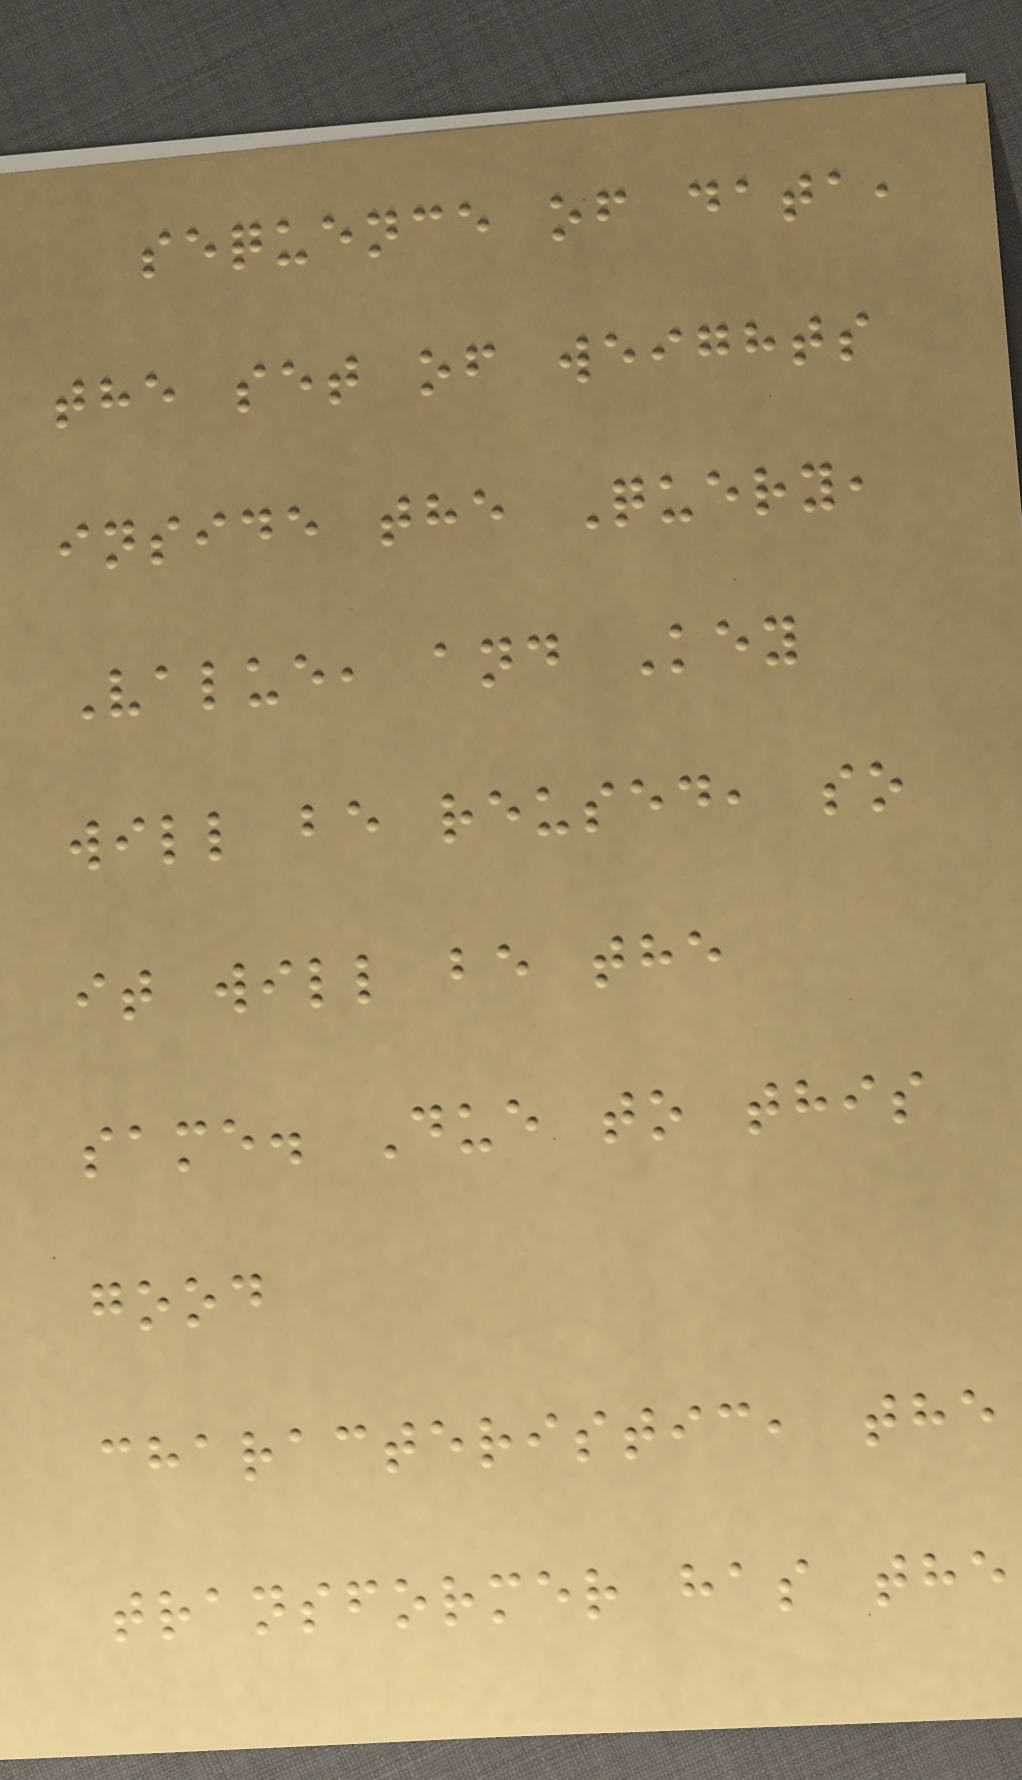sequence of data,
the set of weights
inside the Query,
Value, and Key
will be reused, so
it will be the
same. Due to this
good
characteristic, the
transformer has the
